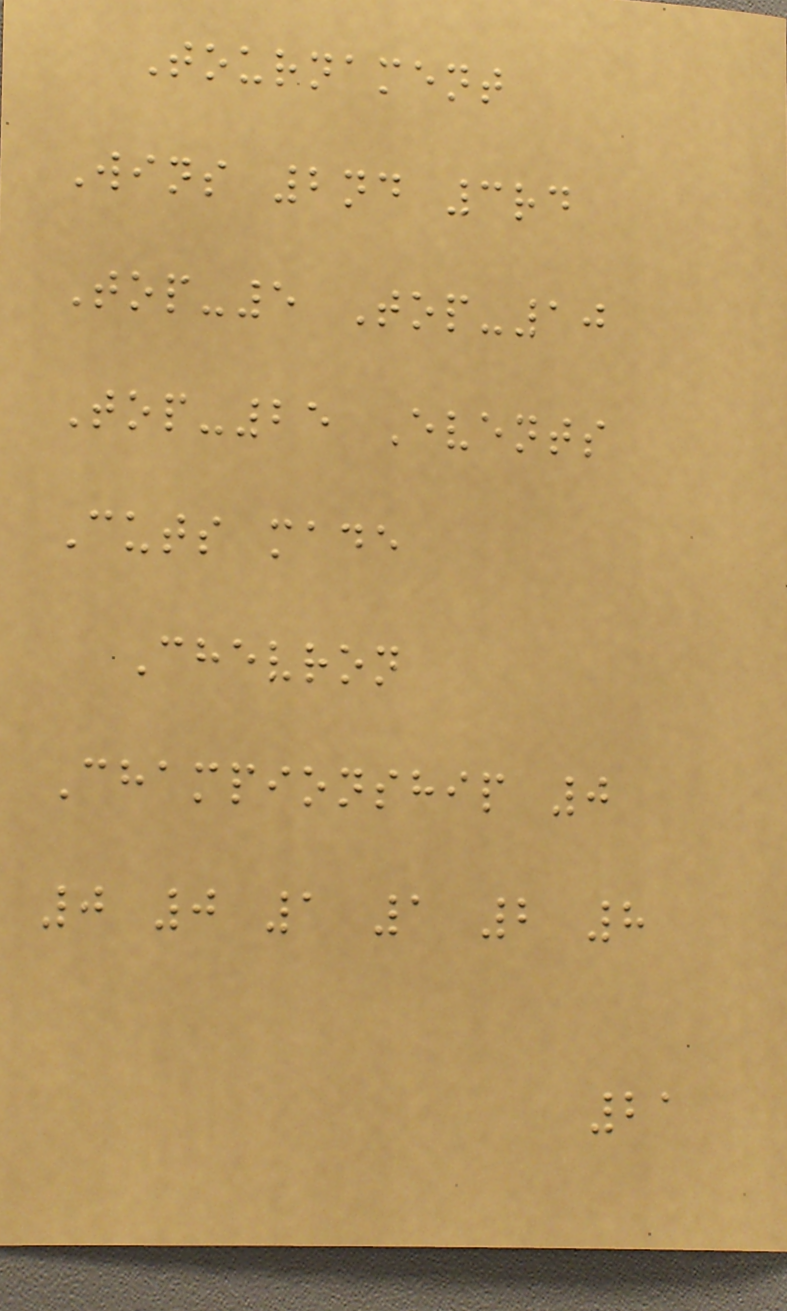Tournament
Wins 2nd 3rd
Top-5 Top-10
Top-25 Events
Cuts made
Chevron
Championship 0
0 0 1 1 2 8
21
